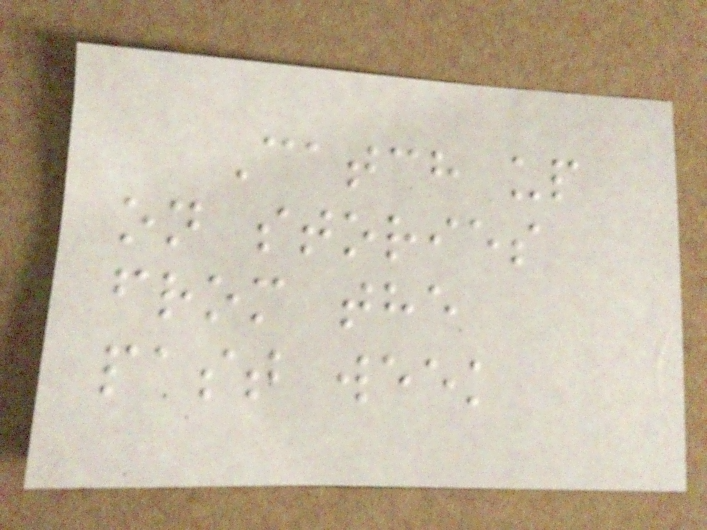Catch up
on stories
from the
past week
